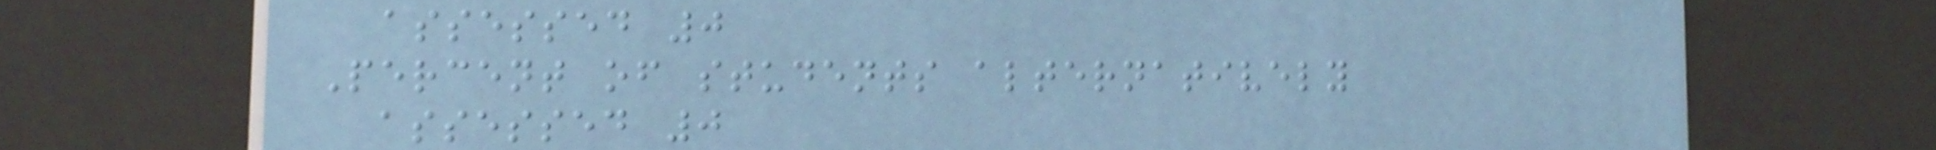assessed 0
Percent of students alternatively
assessed 0
